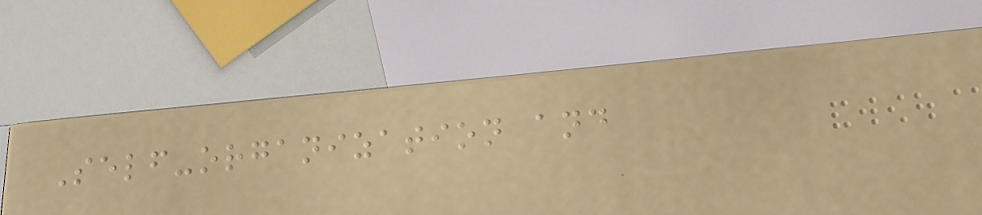Self-organization and
